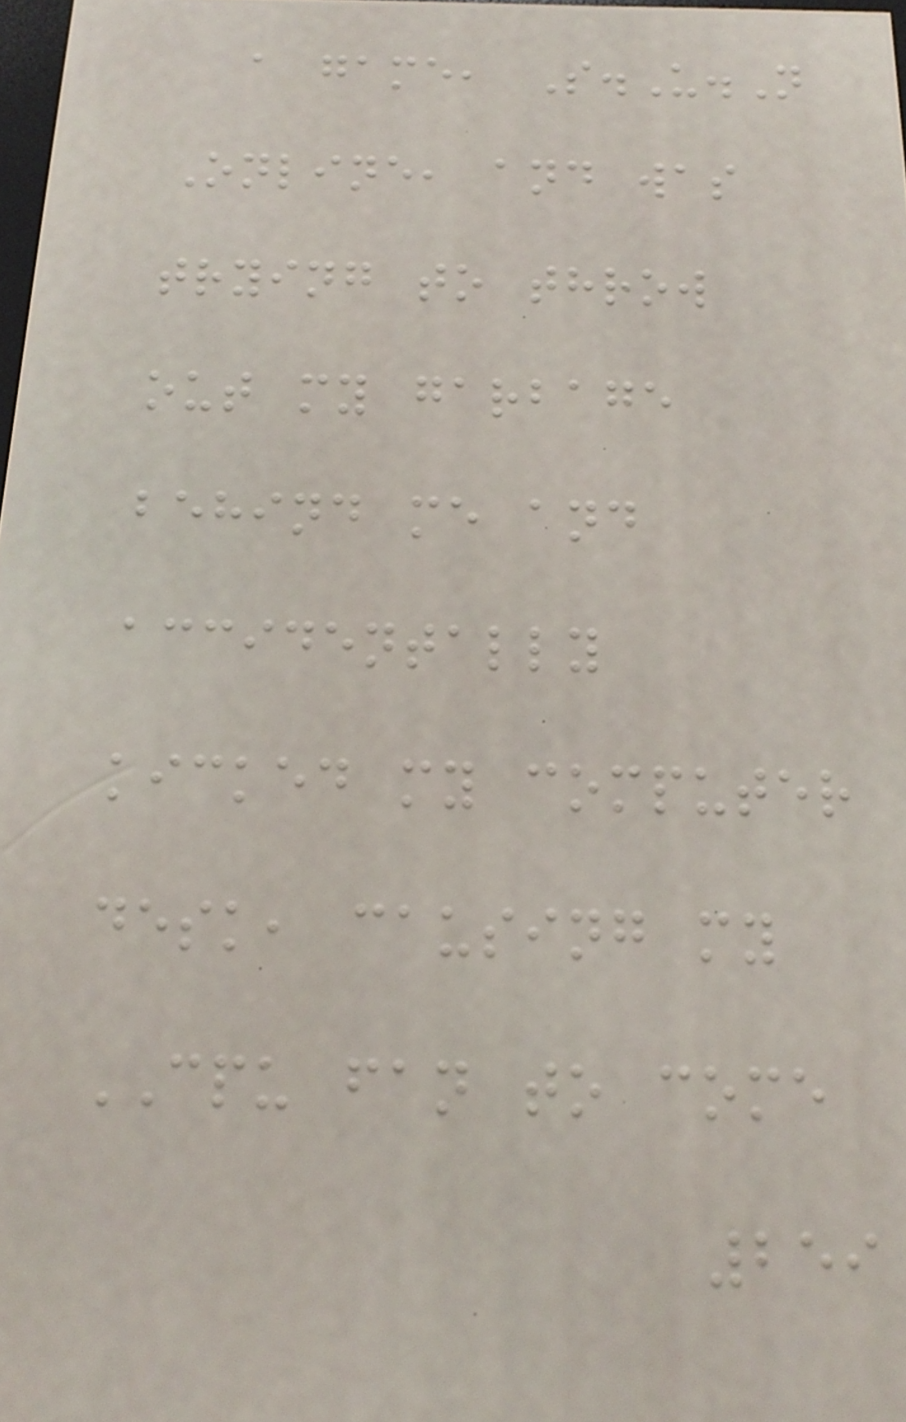a game, S.U.N
Online, and was
trying to throw
out my garbage
behind me and
accidentally
kicked my computer
desk, causing my
CPU fan to come
259
